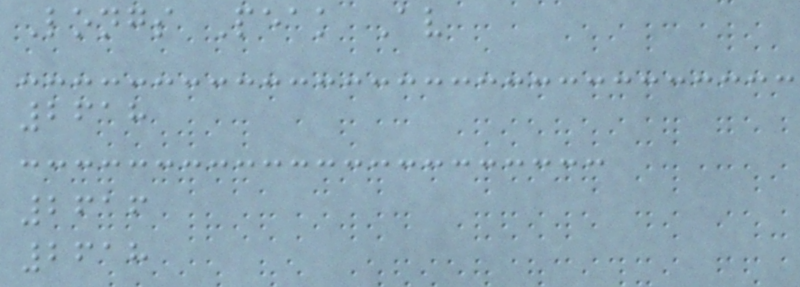Longs Peak Av
2618
2616
2618
